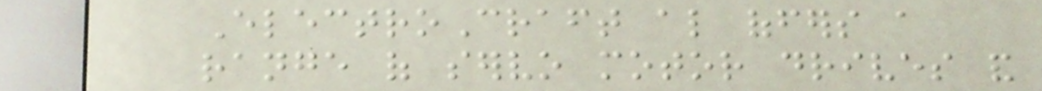ElectroCraft also offers a
range of servo motor drives and
